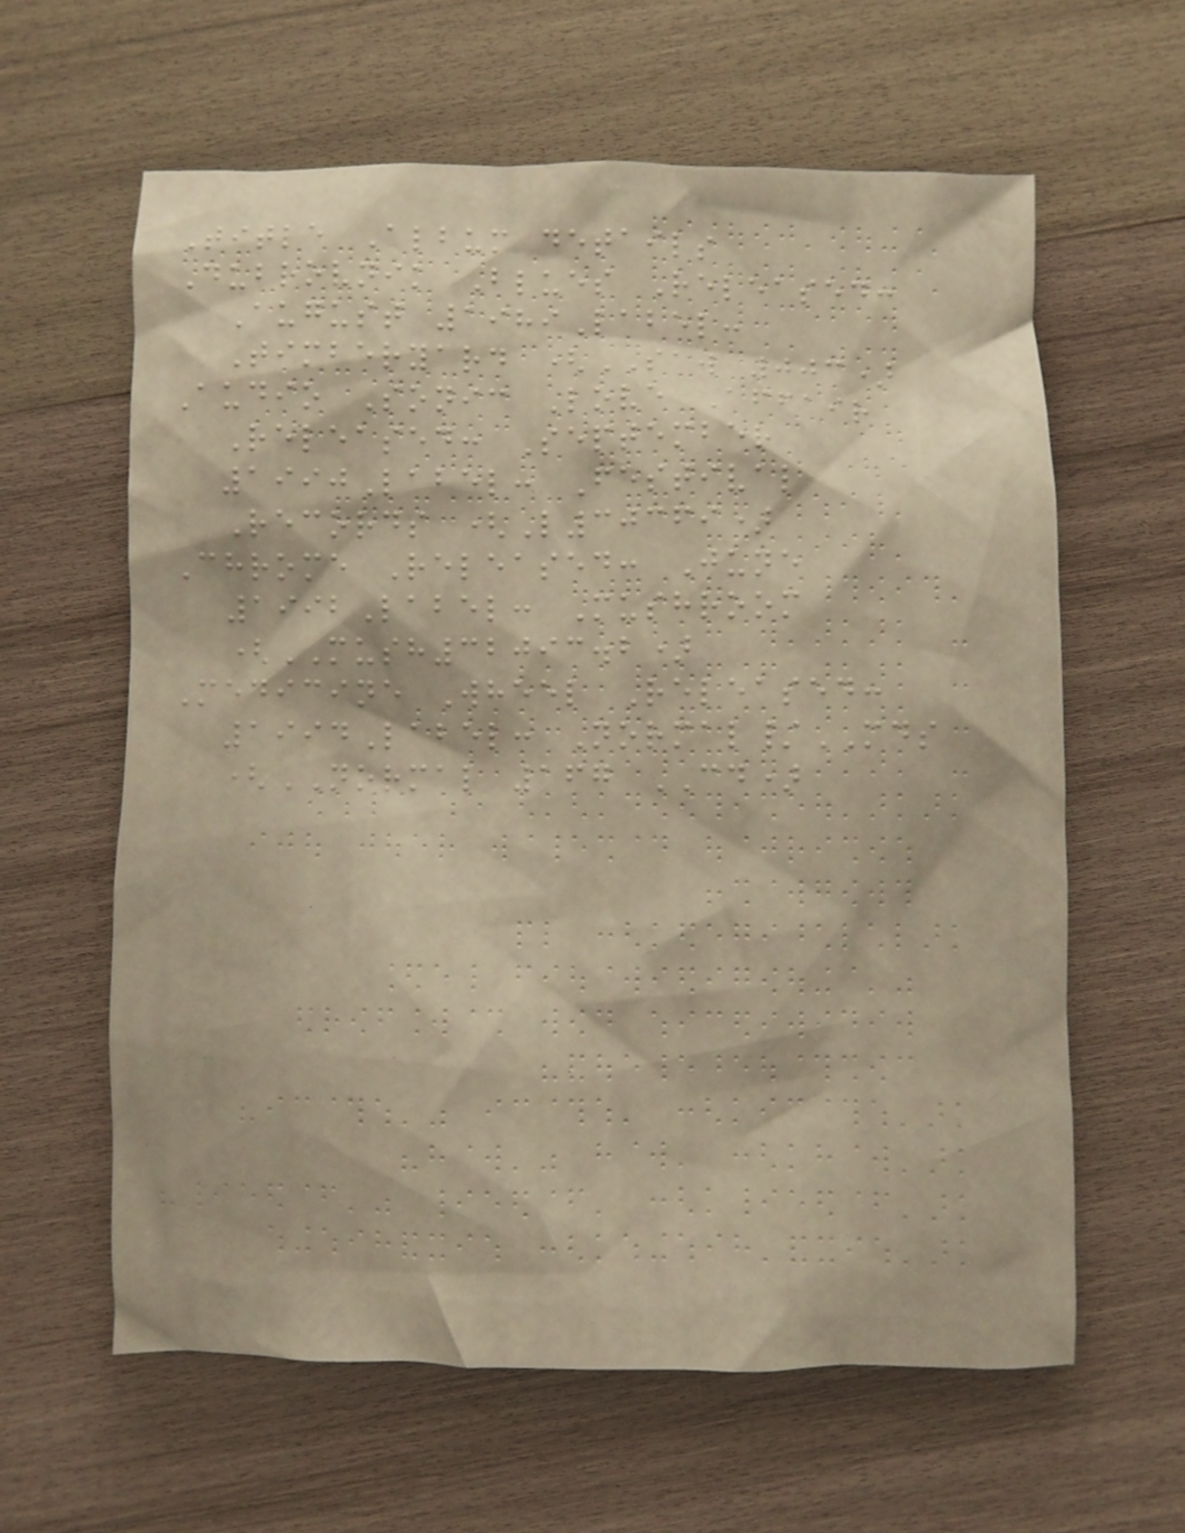Title Album details
Dubrovnik Blues Released:
August 1989Label:
Timberyard (SAW 003)
Audio Sonic Love Affair
Released: September
1990Label: Festival
Records (L30369)
Chrome Released: June
1992Label: Mushroom
(MUSH32093.2)
Medicine Wheel Released:
1994Label: Normal/MDS
(NORMAL 167 CD)
